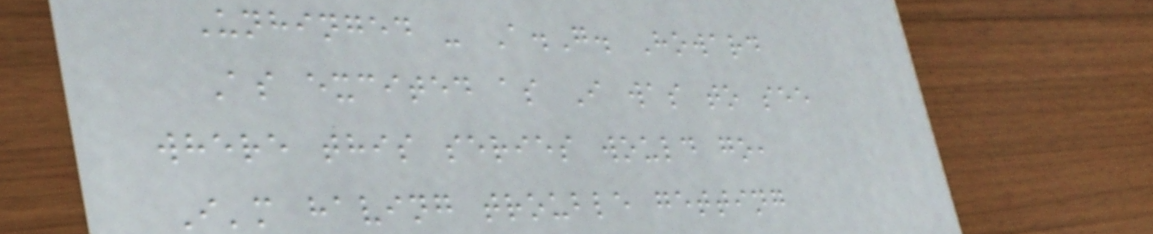Unhinged - A.G. Howard
As excited as I was to see
where this series would go,
I'm having trouble getting
